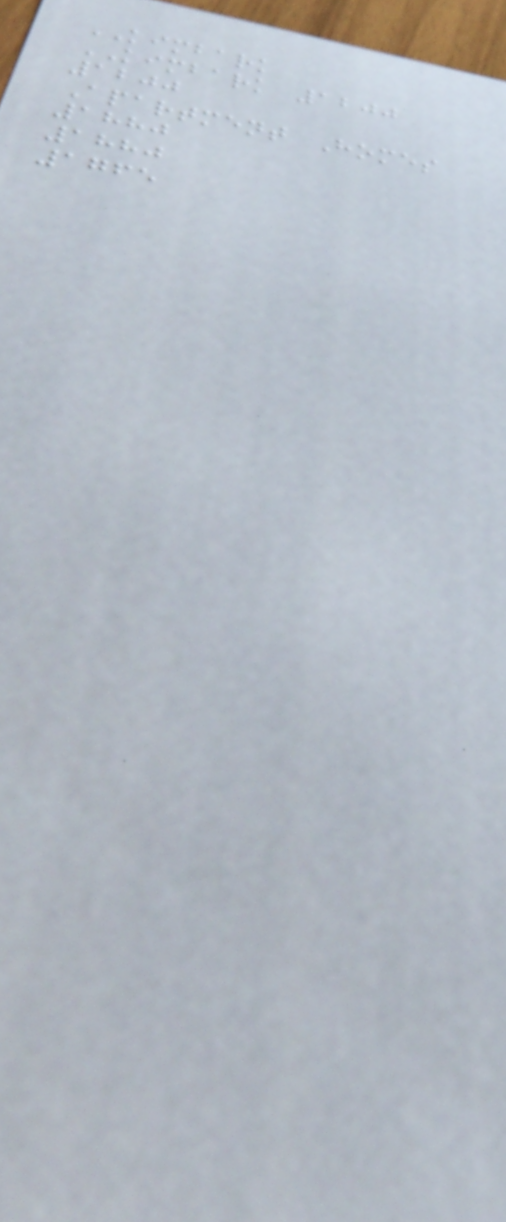KIMBARK
KIMBARK 1200
1200
Apartment Homes
1880
1880
1765
